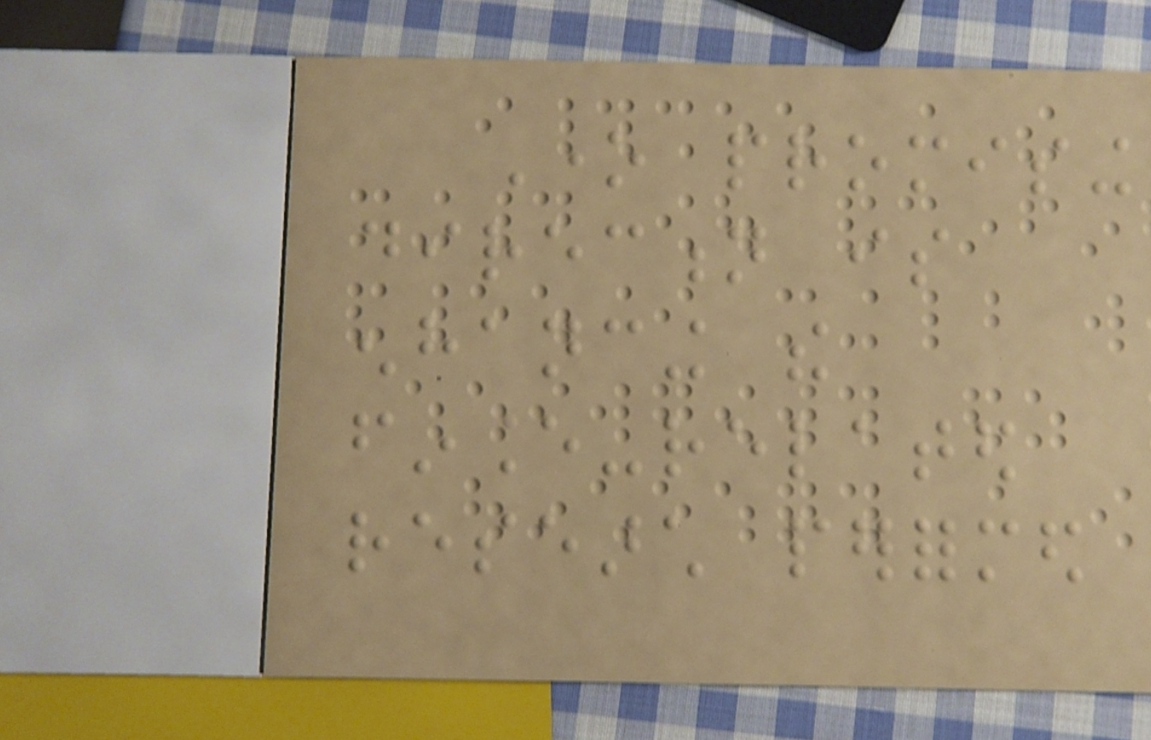One promising
direction is
enhancing the
finance-related
research performed
